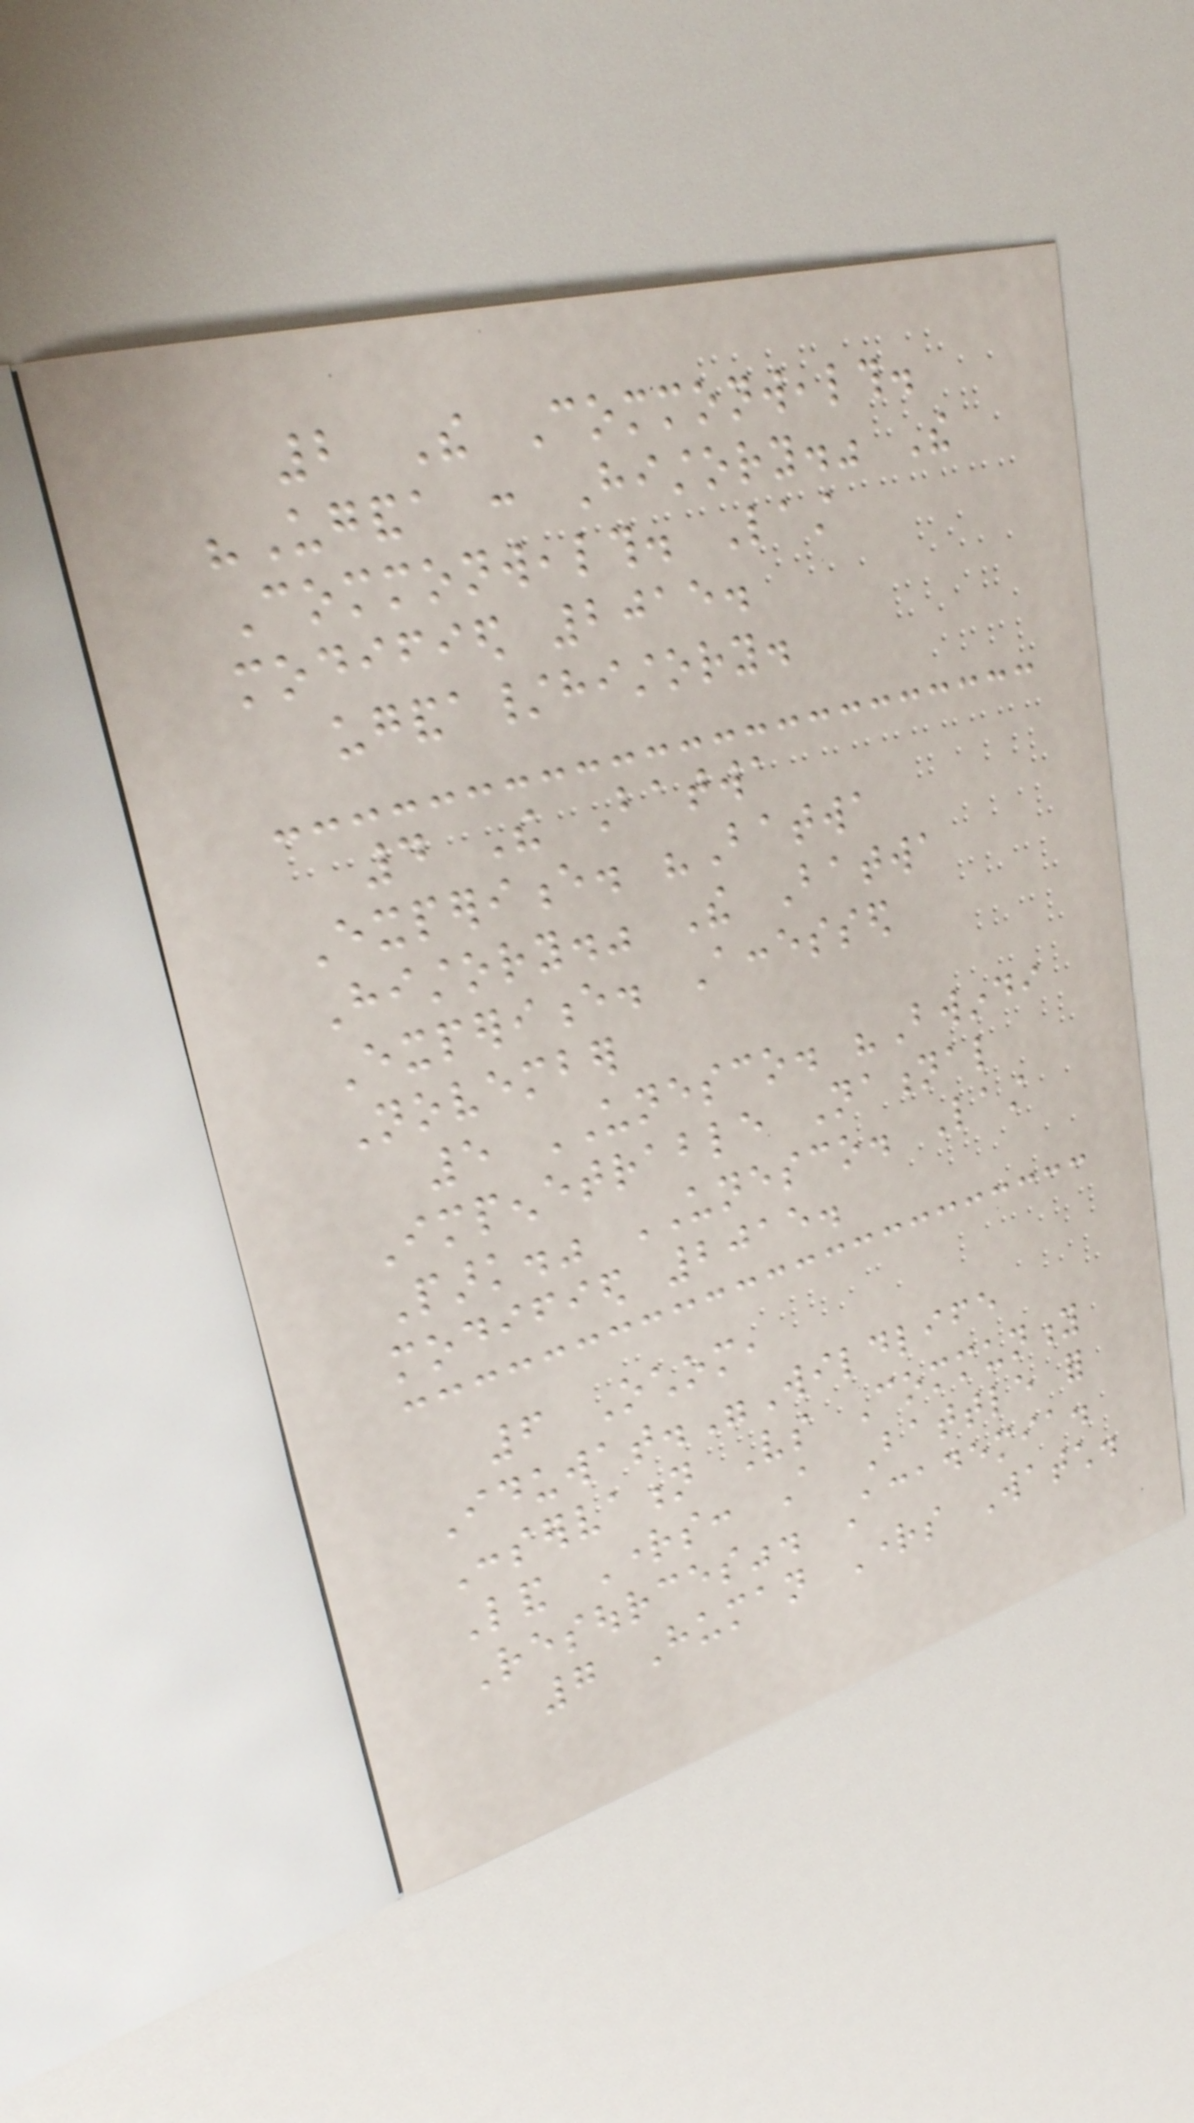2 The Commonwealth.
"Uganda : History." The
Commonwealth. Last
modified 2015.
uganda/history.
4 The Batwa
Experience. "Batwa
History." The Batwa
Experience. Accessed
November
5 UNESCO. "Bwindi
Impenetrable National
Park." UNESCO. Last
modified 2015.
6 Ochom,
Iduwat."Wildlife
Conservation Vs Community
Land Rights: A Battle for
Resources". Academia.
7 Human Rights Watch.
